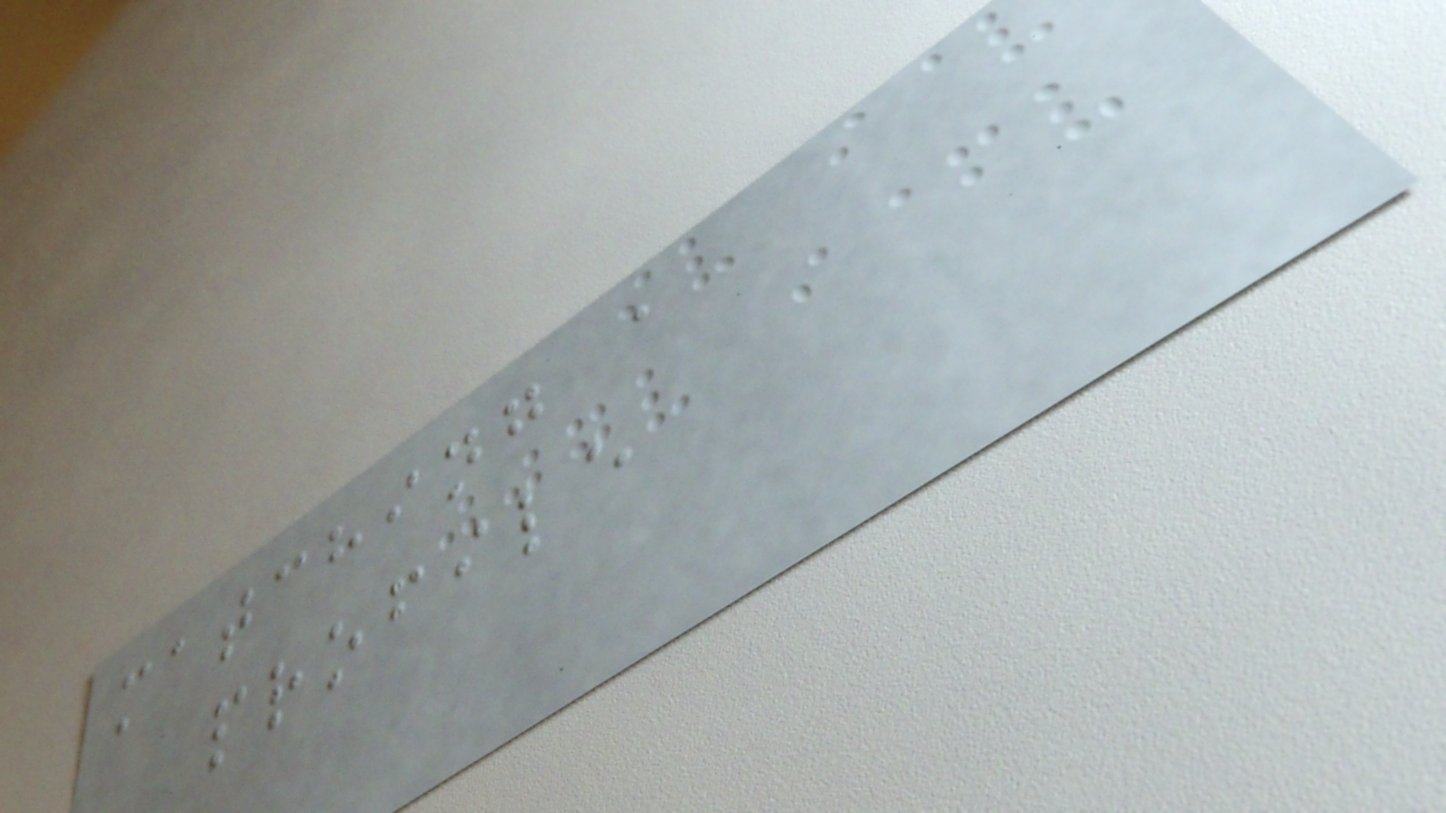matching a
profile
